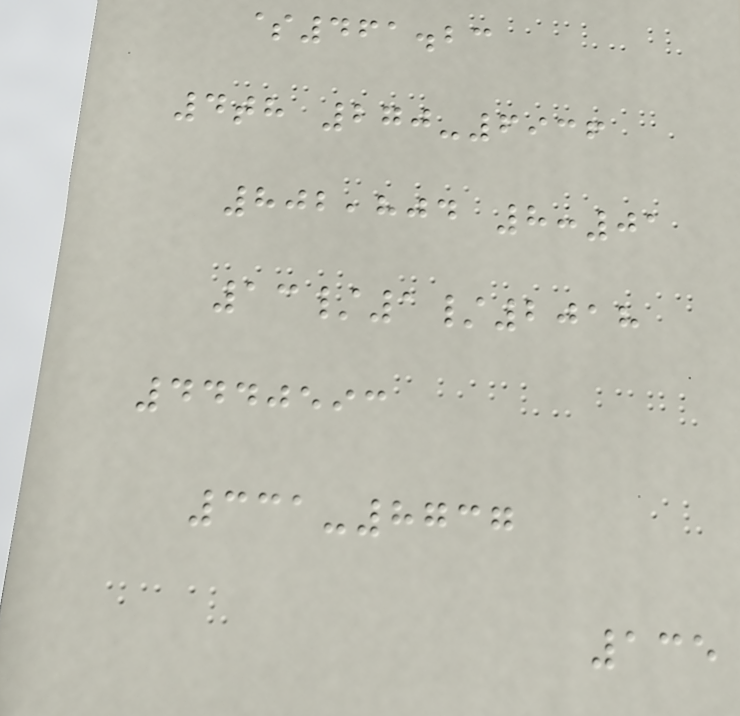$461.23
4th 270-6936
802,804 8:01
13/1/2018
4440593
331-8737
135
